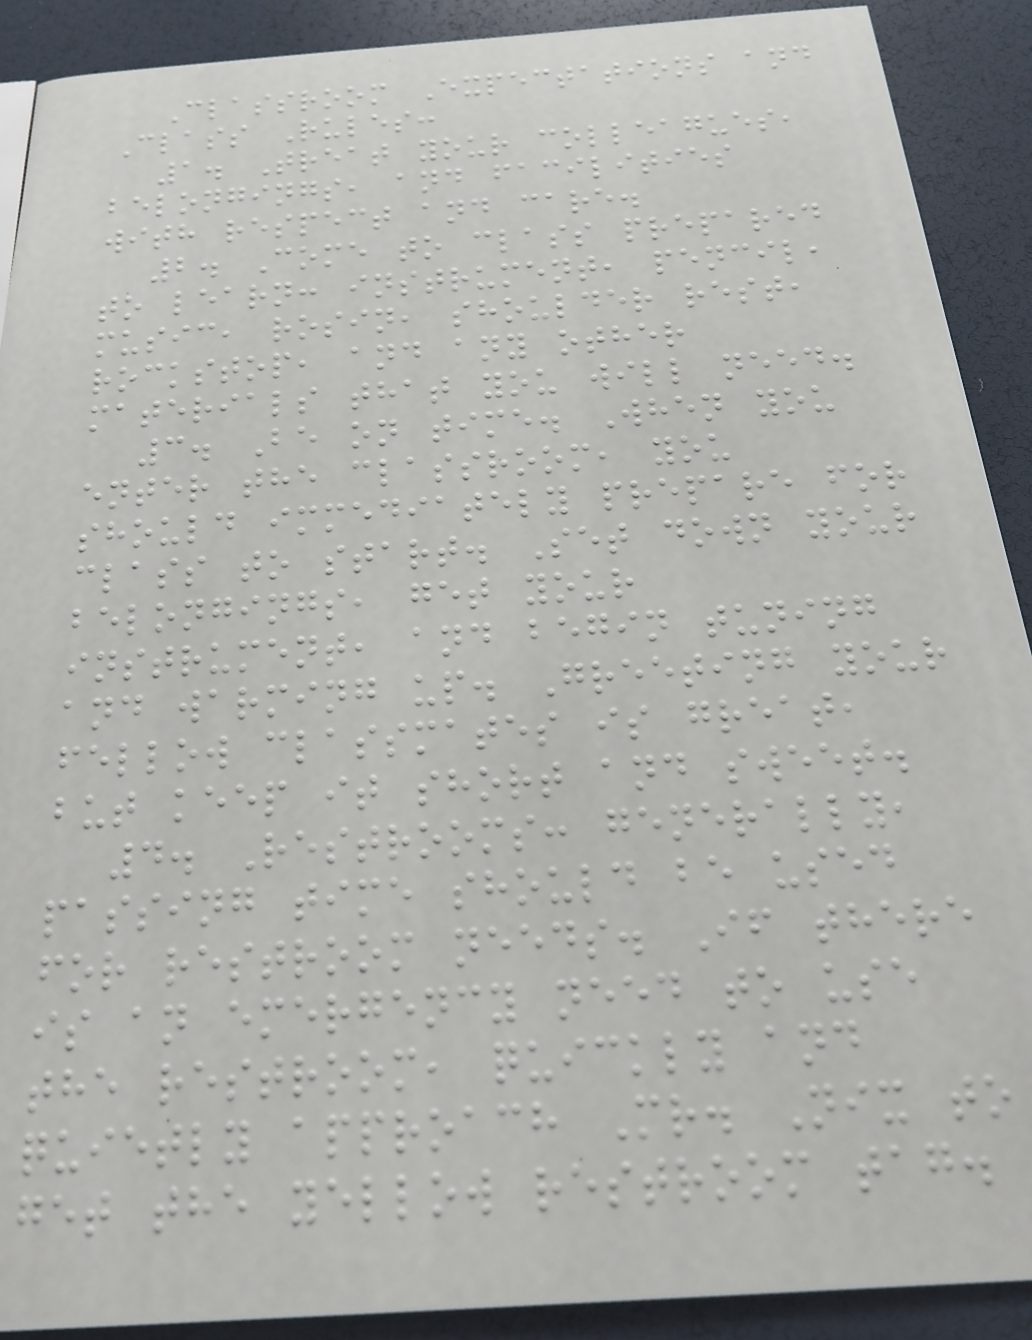Classroom Expectations and
Class Rules:
1. Treat your colleagues,
belongings, and facilities
with respect and care.
2. Come to class prepared
to learn: instrument, pencil,
music, rosin, shoulder rest,
rockstop, and any other
materials that you will need.
3. Be on time. When you
enter the classroom, you
should immediately prepare for
class to start. Set down your
belongings, get your
instrument, and begin tuning
and warming up. Greeting your
fellow classmates is great,
but keep it short and sweet.
4. Restrooms: generally,
passing time should be used
for restroom needs. If there
is an emergency need to use
the restroom, quickly and
quietly approach Mr. Nix to
get the yellow restroom tag.
